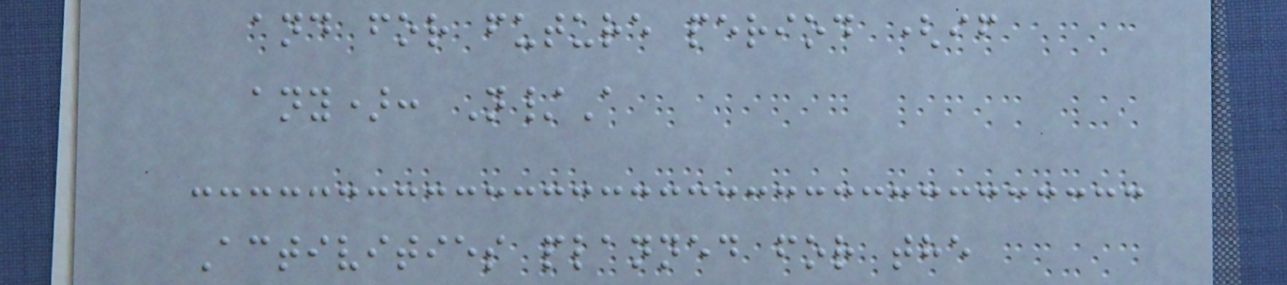and for future period (if
any): N/A
Activities planned for the
